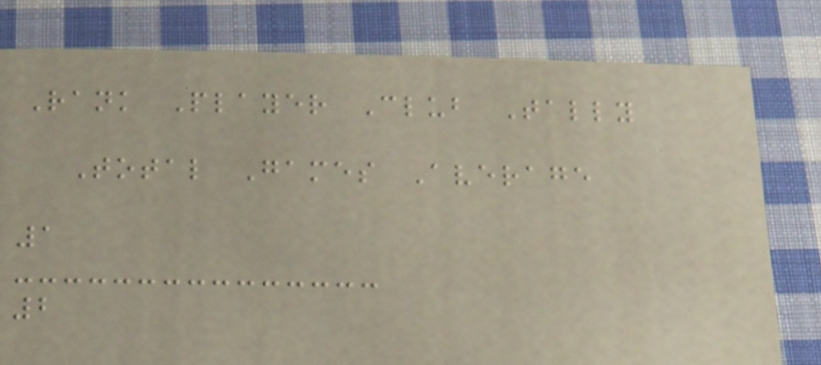Rank Player Club Tally
Total Games Average
1
2
